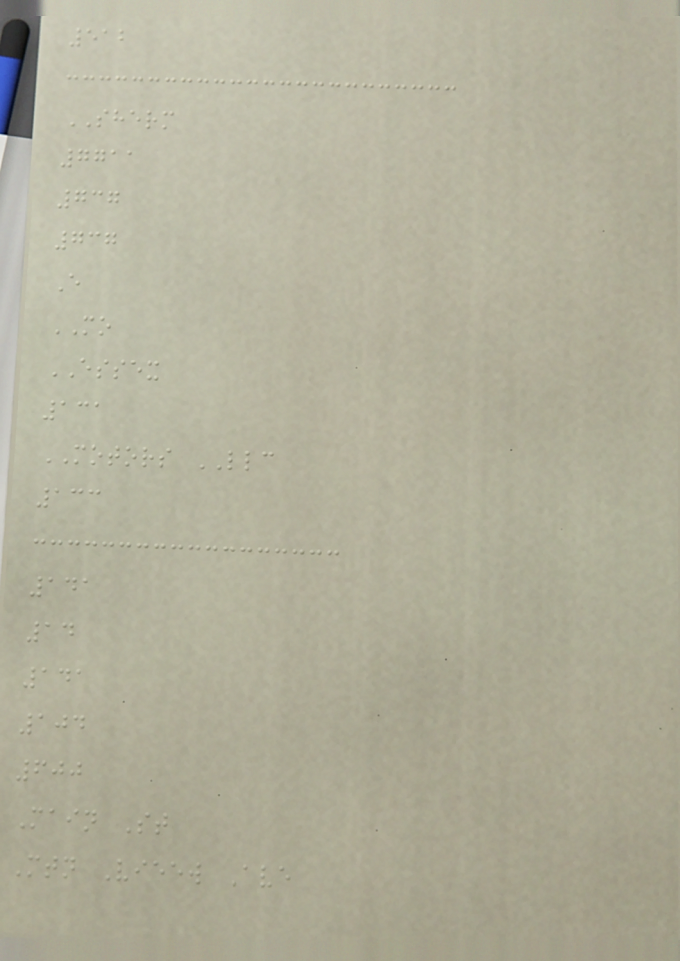512
SHERM
7711
737
737
E
MO
ESSEX
131
MOTORS LLC
133
141
14
141
104
600
Main St
Mtn Vieew Ave
